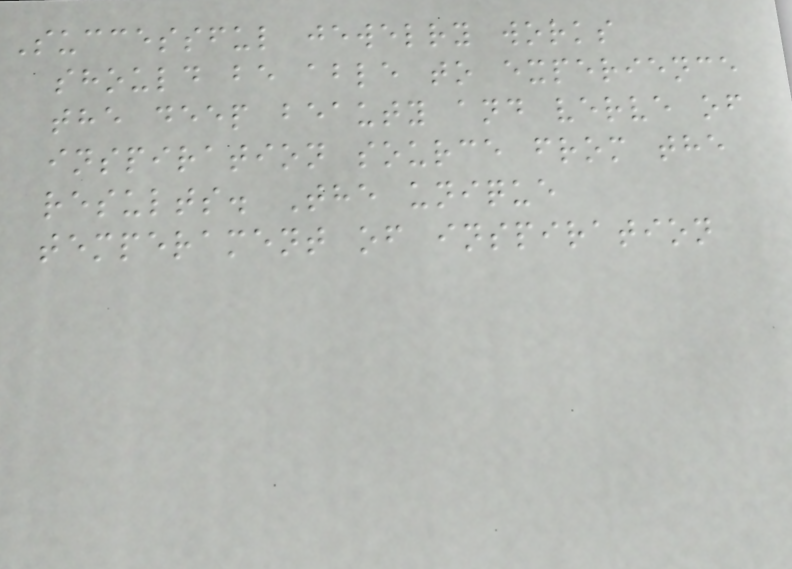Successful jewelry works
should be able to experience
the deep beauty and verve of
inspiration source from the
results. The unique
temperament of inspiration
